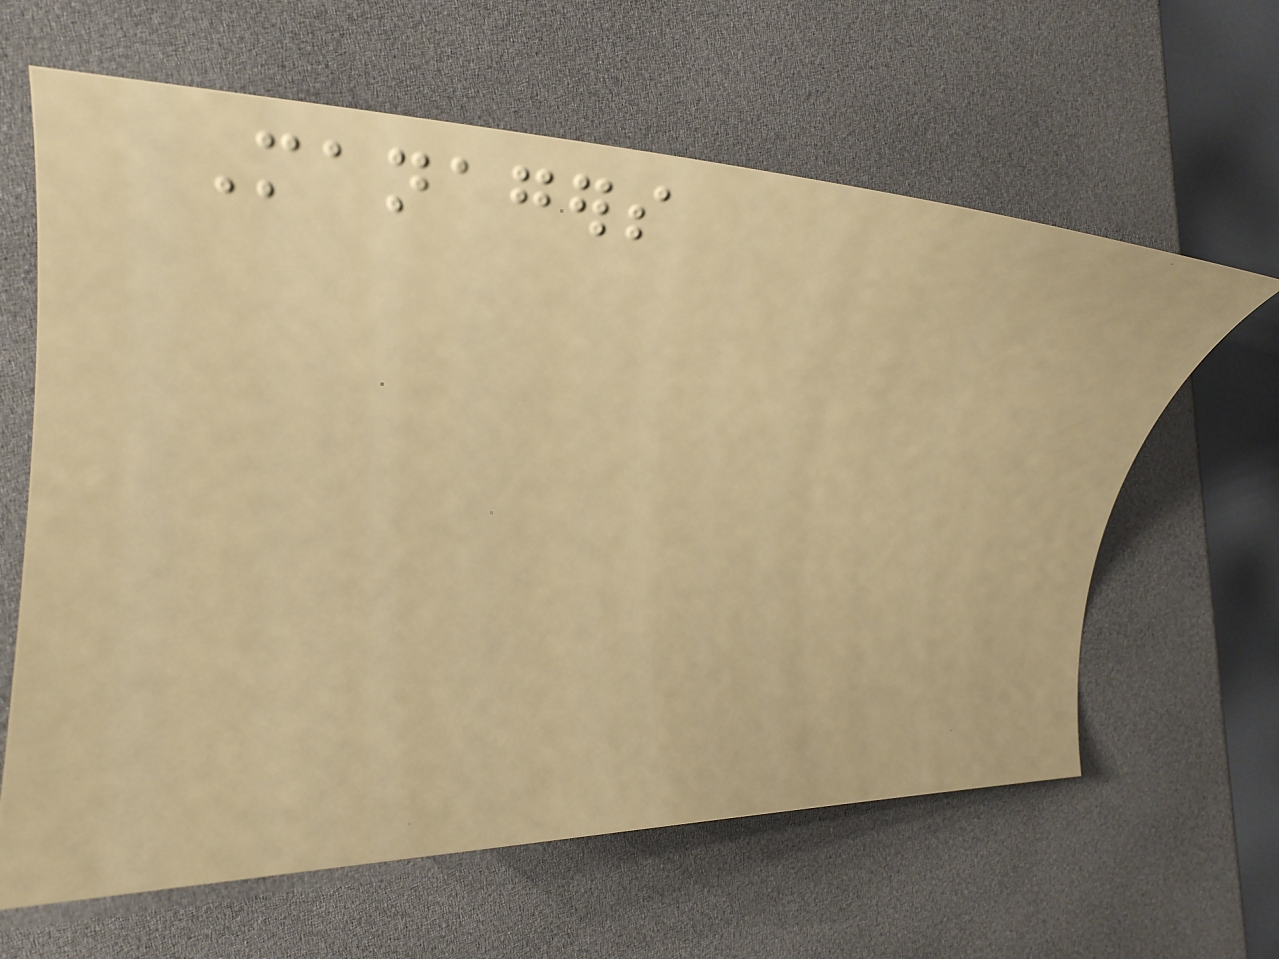Managers
